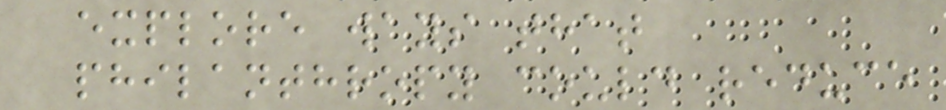explore ways that
philanthropy could reduce
